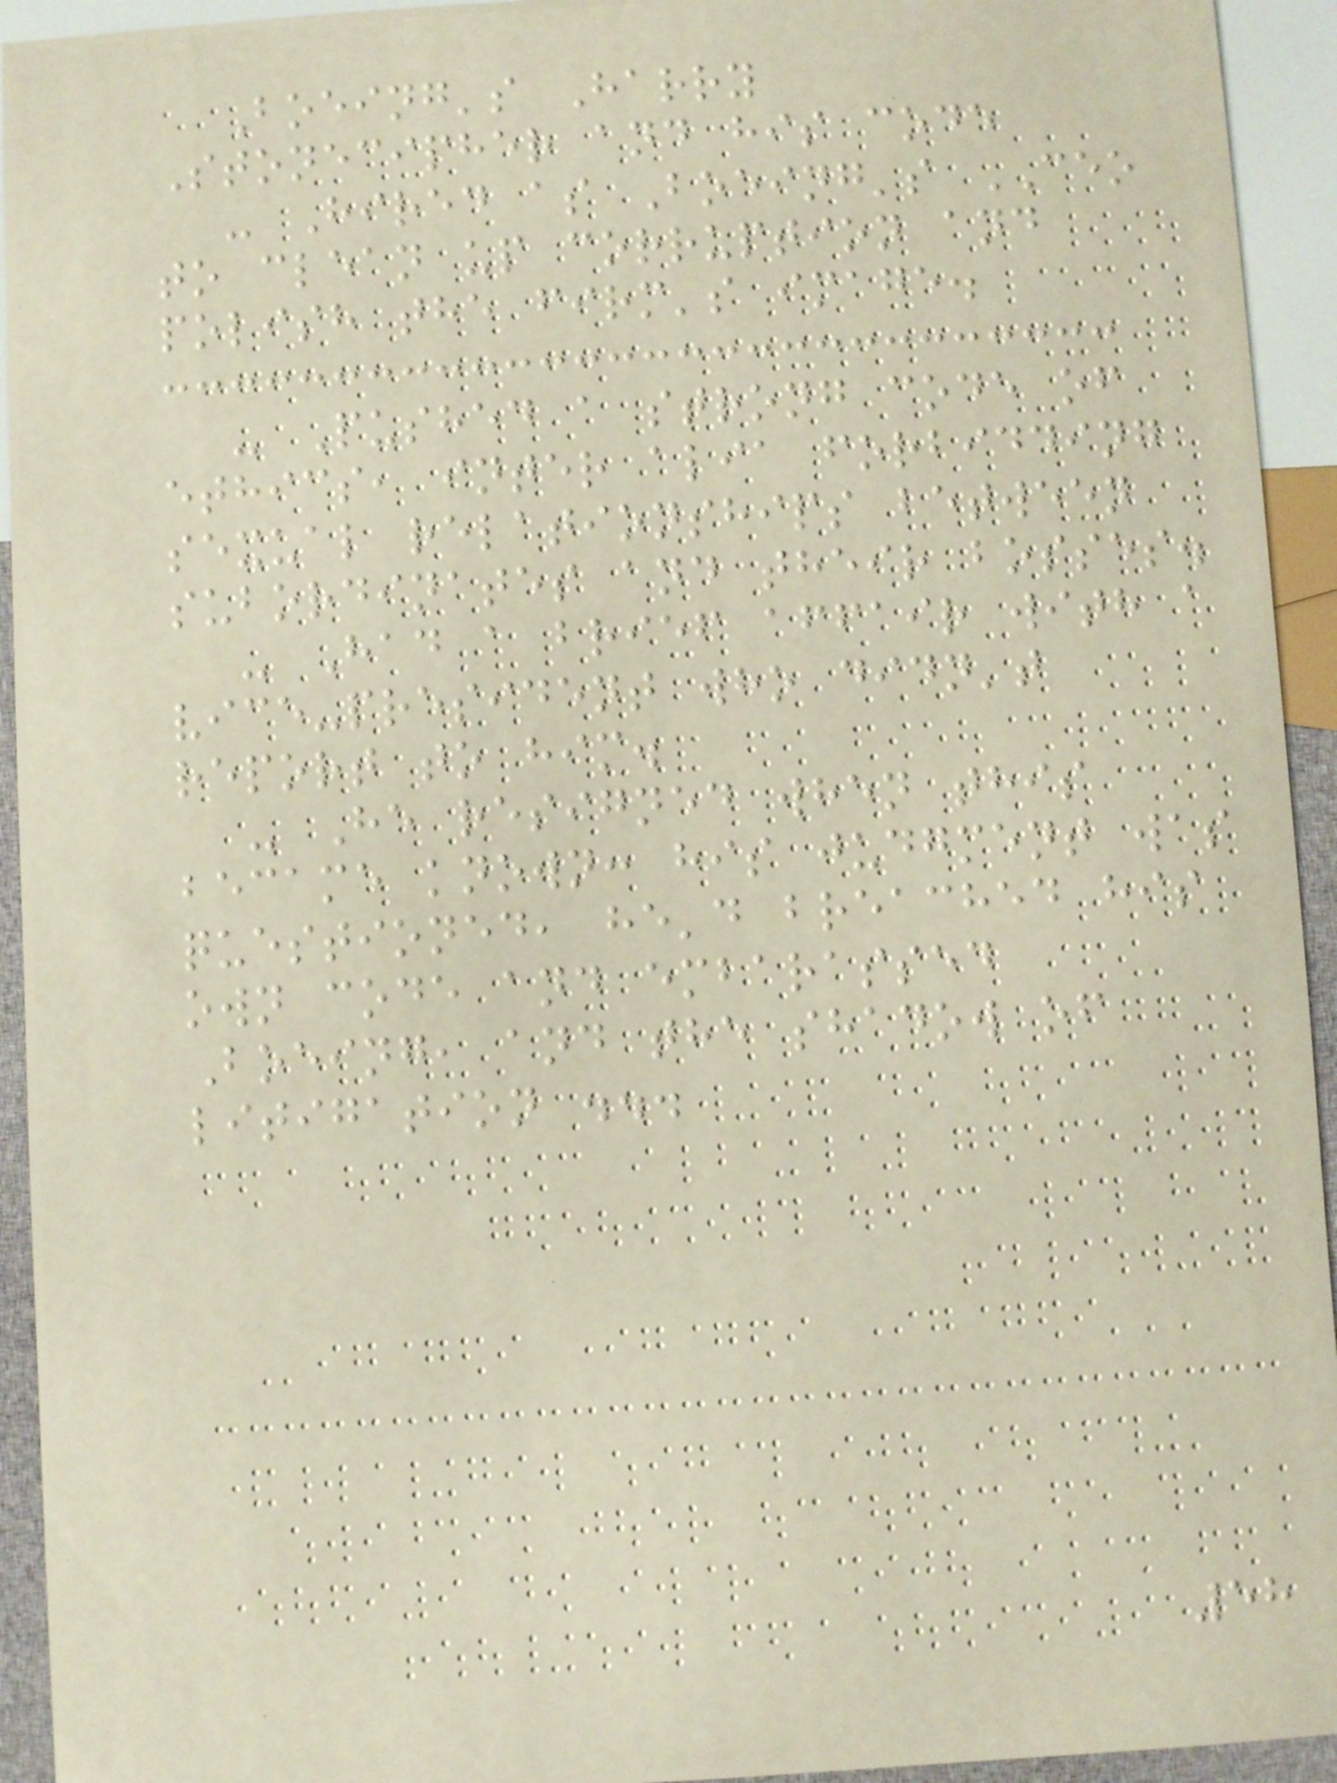Boeing's Harry
Stonecipher and his code
- Hired as Boeing's CEO
to clean up corruption and
polish the firm's image.
- Pushed a strong code of
ethics, inter alia forbidding
sexual relationships between
subordinates and their bosses.
- Had a brief affair with a
vice-president who didn't
report to him.
- He resigned when this
became known: his judgment was
questioned, he'd breached his
own code and embarassed
Boeing, and the shadow of
litigation ...
58
